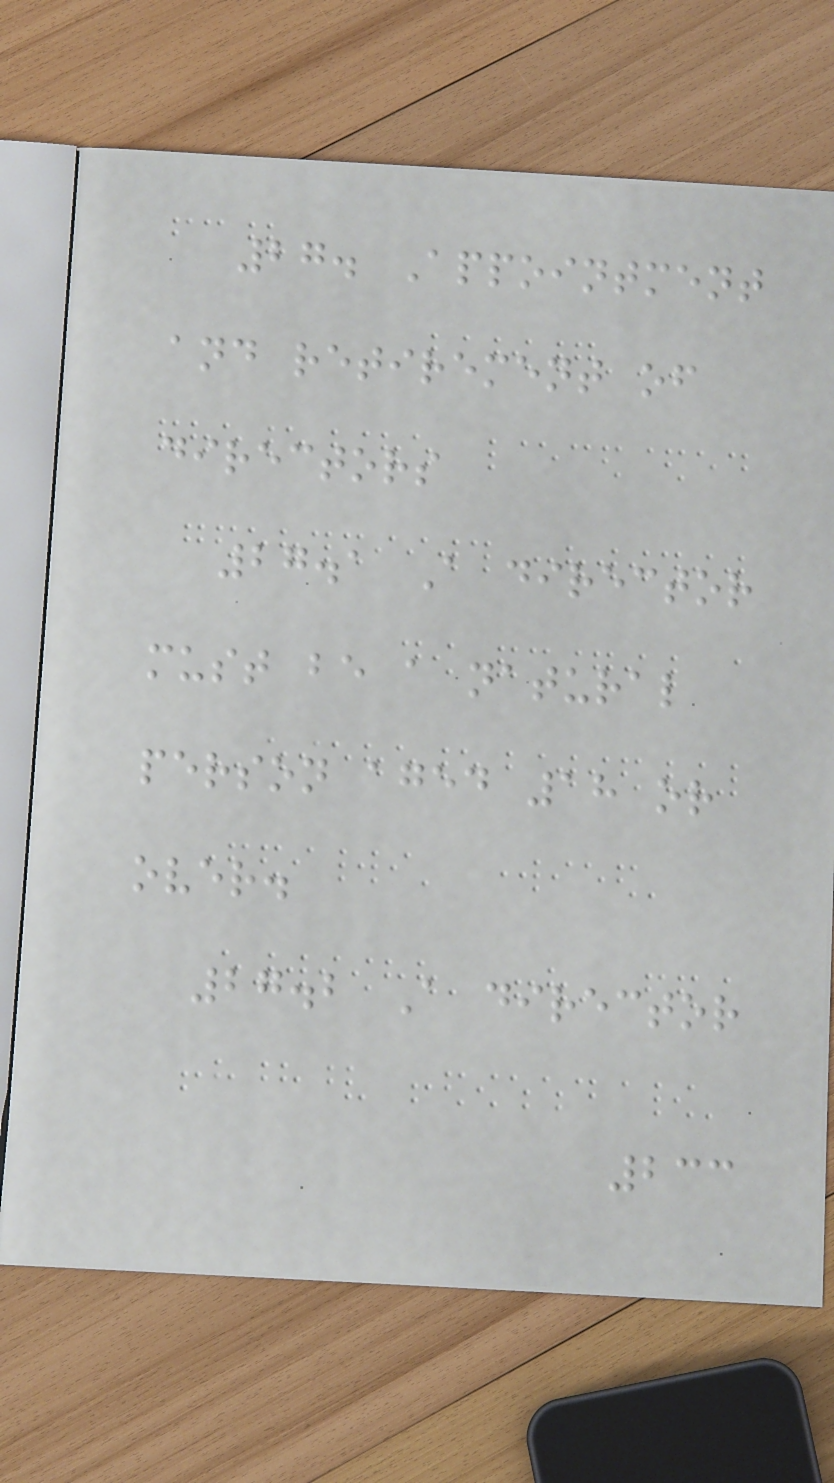27. Appointment
and retirement of
directors
27.1 A director
must be a natural
person aged 18 or
over.
27.2 A director
233
